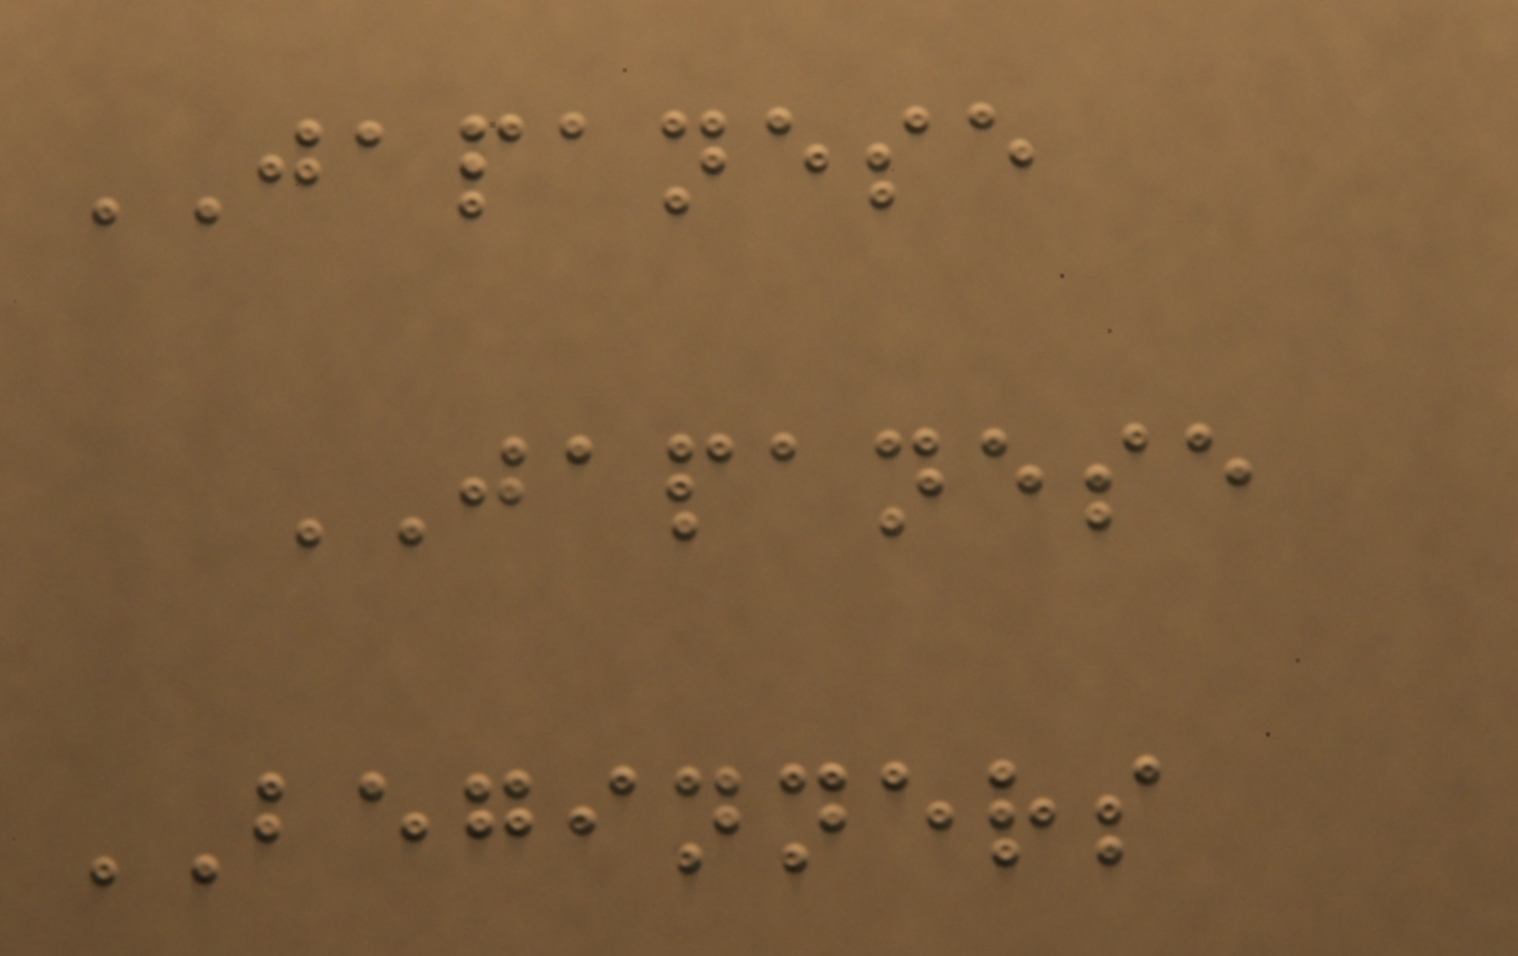JAPANESE
JAPANESE
BEGINNERS
